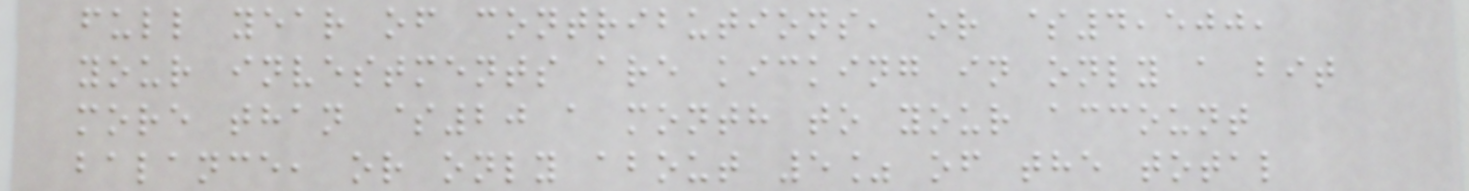full year of contributions, or $4,500,
your investments are kicking in only a bit
more than $20 a month to your account
balance, or only about 5% of the total
